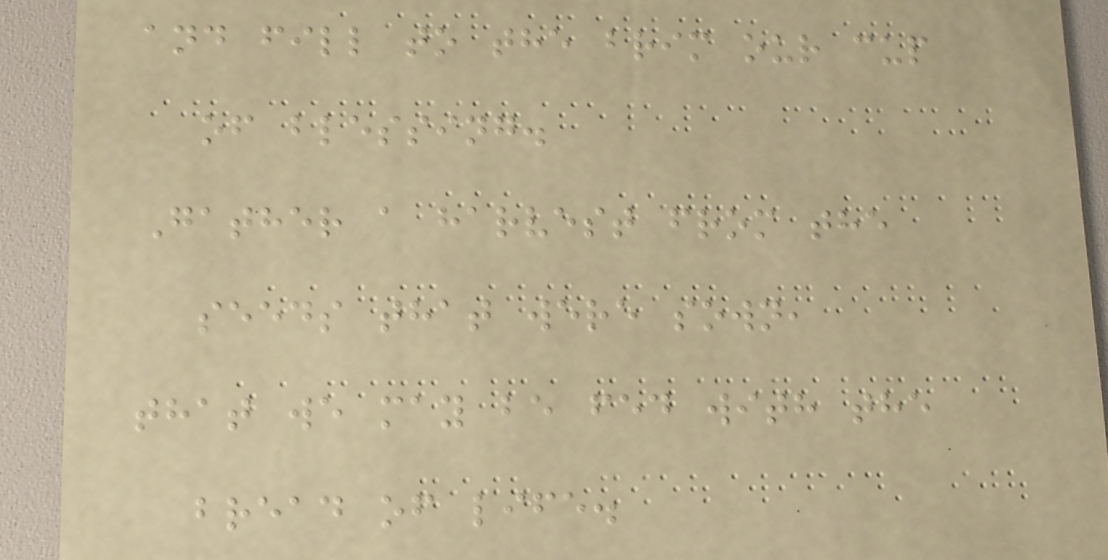and fill to the brim our cup
of blessing.
Gather a harvest from the
seeds that were sown,
that we may be fed with the
bread of life.
